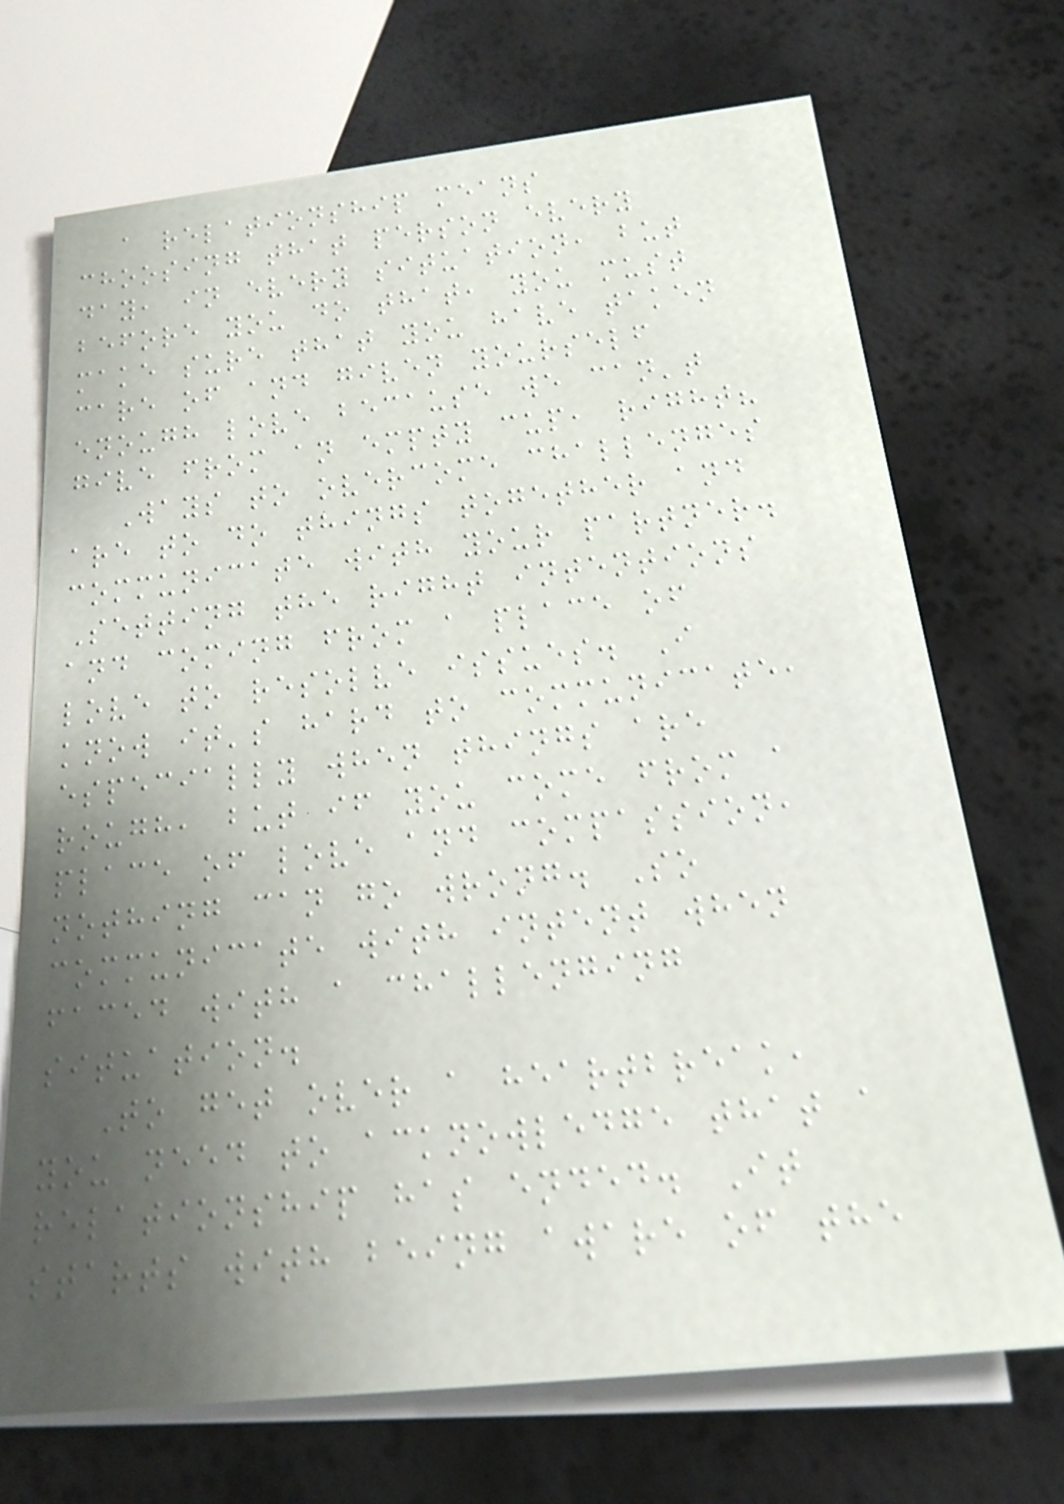a relationship means
choosing that person every
day, in every situation, but
before you do that, you must
make sure that you have taken
care of and given yourself
enough love because we can't
give from an empty cup, right?
Ways to overcome challenges
are to do things together and
communicate with your partner.
Setting the right intentions
and coming from a place of
love to resolve issues. I
know it's hard to communicate,
especially when things are
rough, but if you come from a
place of love and compassion,
nothing can go wrong. So
communicate with intent when
faced with a challenging
situation.
To get over a heartbreak,
you need to acknowledge that a
relationship has ended. It
starts with being aware of the
